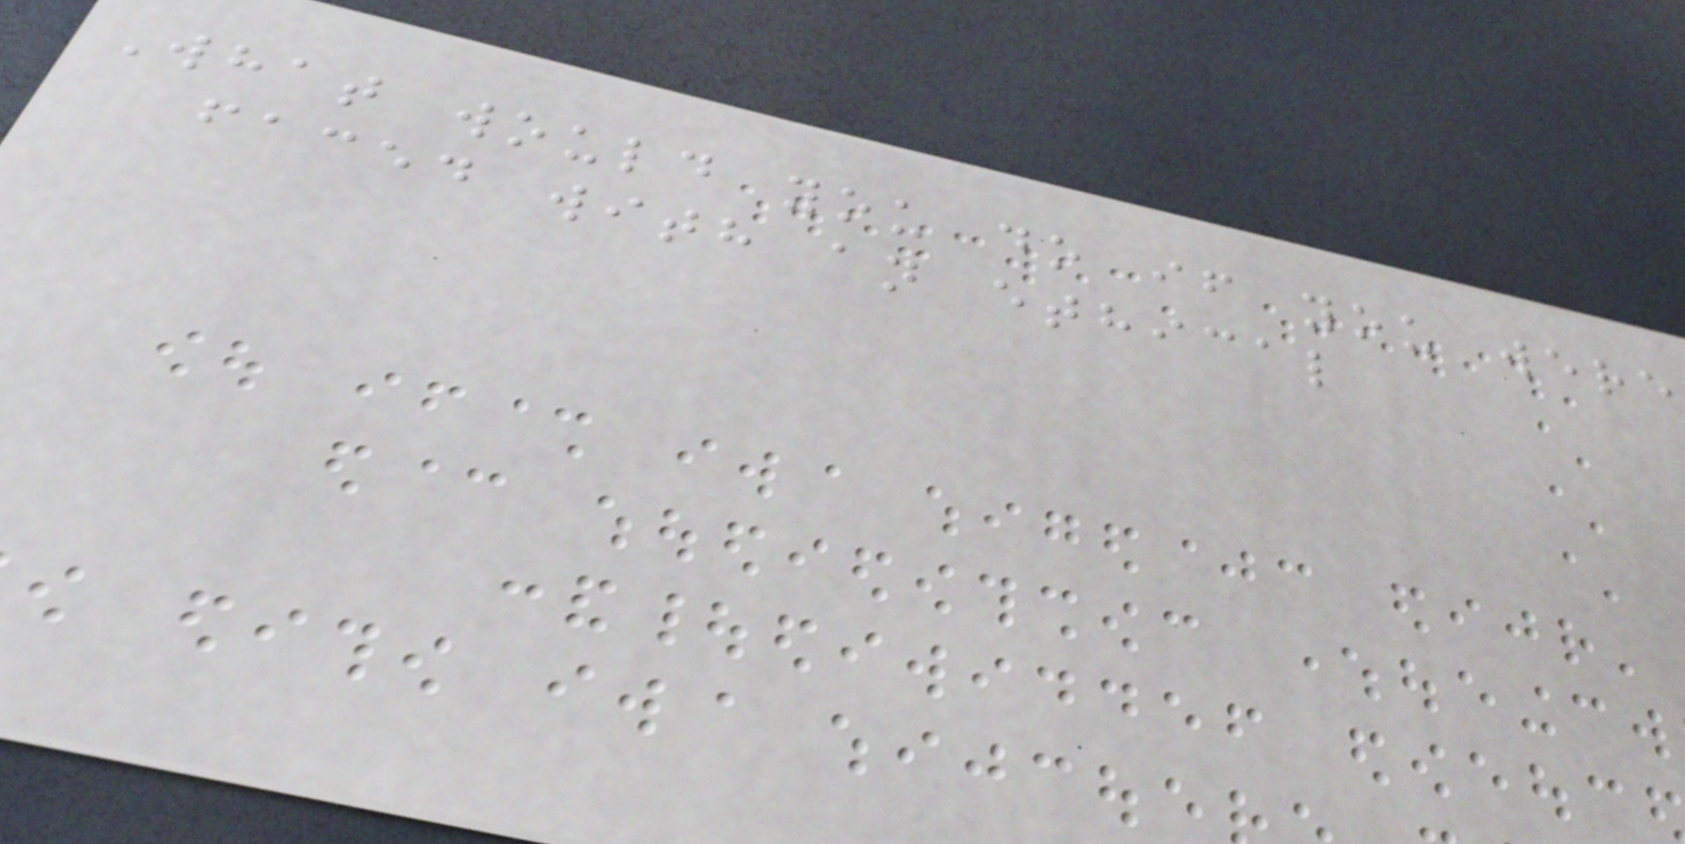What would you do if you were
faced with an ethical
